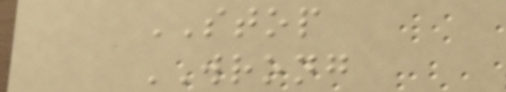STOP
WRONG
